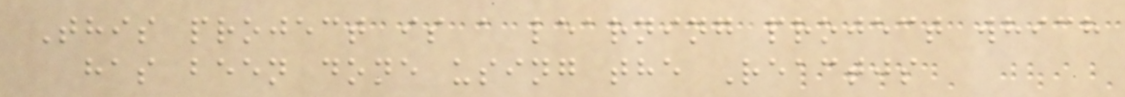This project is a learning project which
has been done using the Reactjs
